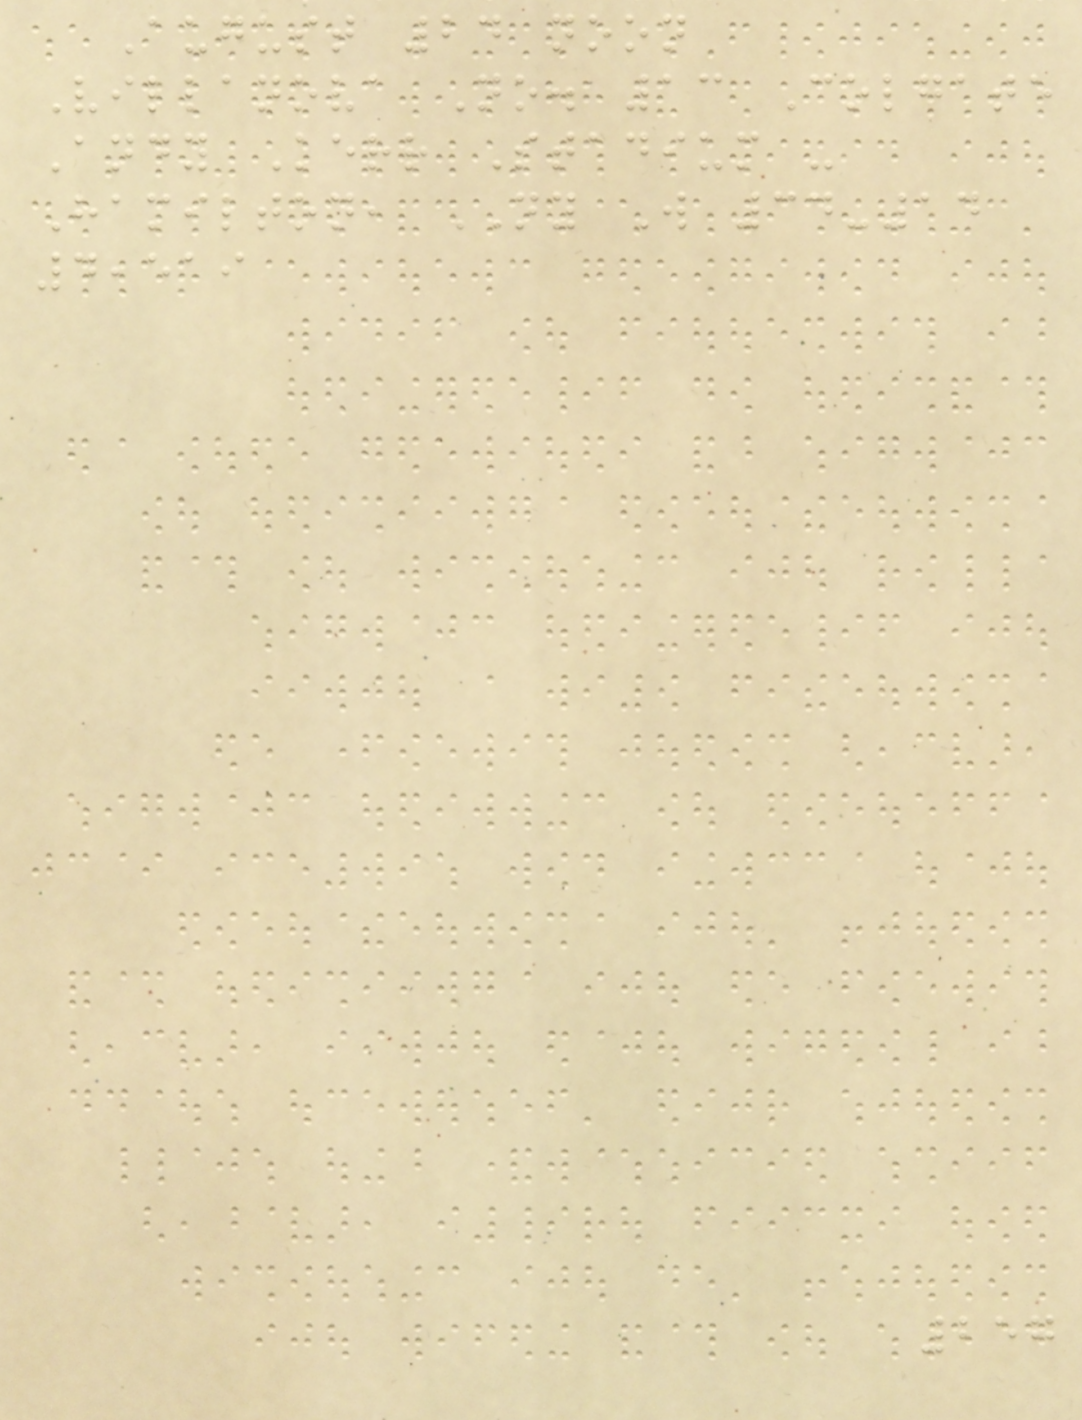August 24 noon
Villanova No. 13 Colgate
Andy Kerr Stadium -
Hamilton, NY W 34-14
4,519
257
